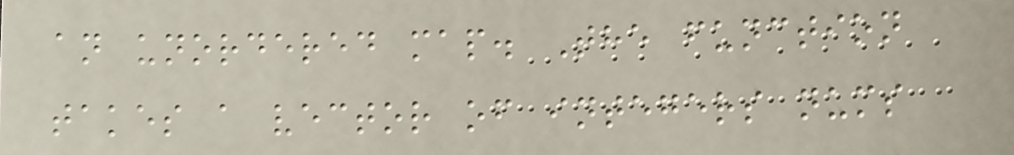an unordered map. The function
takes a vector of integers nums
